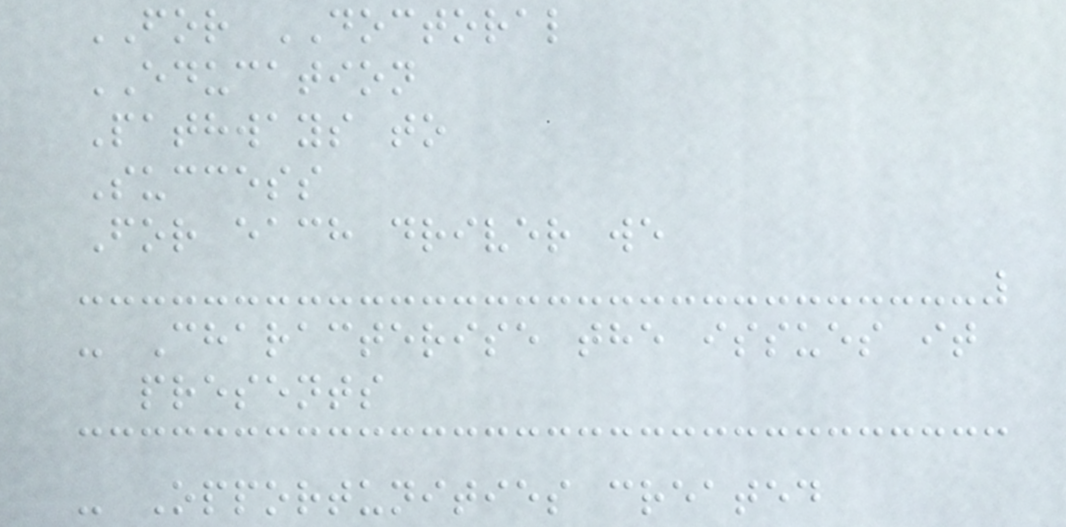FOR DOCTORAL
EDUCATION
Pathways to
Success
For each driver we
- Characterise the issues it
presents
- Opportunities created
